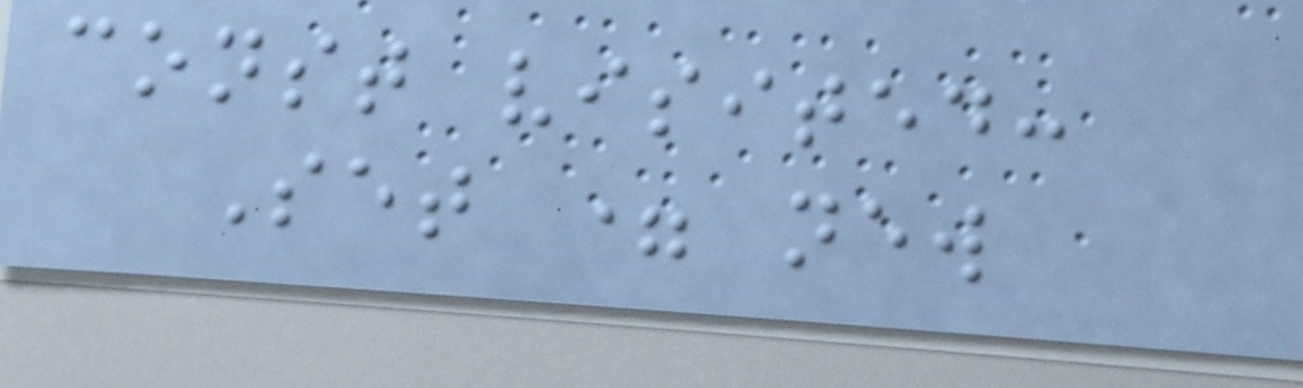const visited:
Set = new
